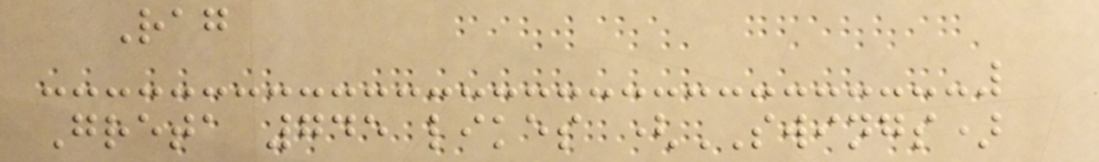Rag
Greta 745 likes (SWINGS)
